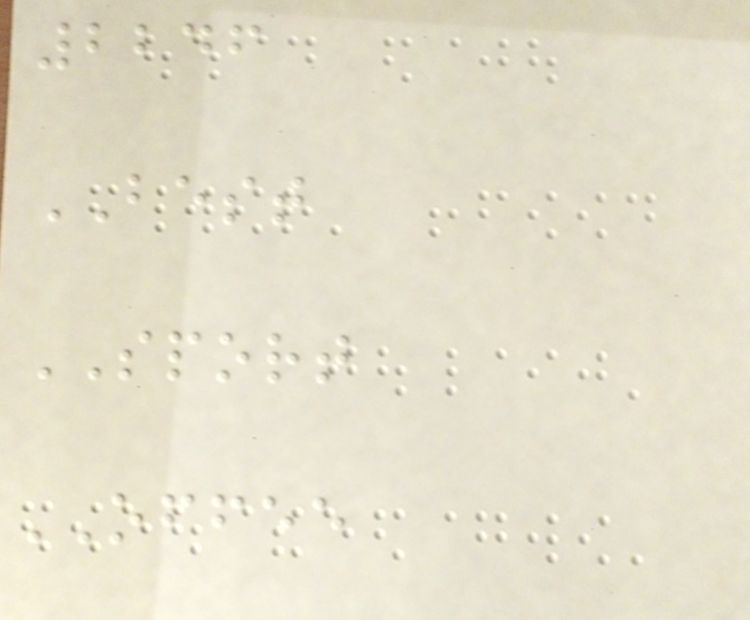2246
BEST
SPORT
OFFEE
